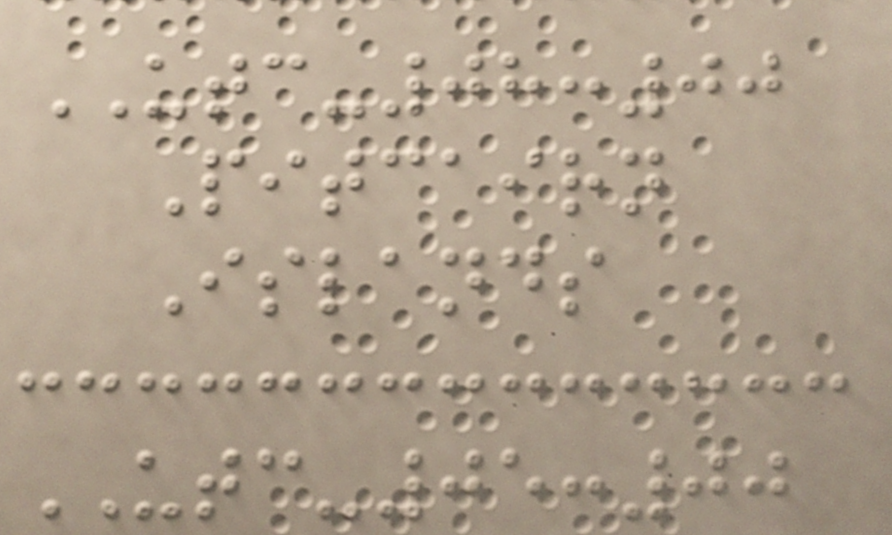UTC-08:00
Pitcairn
Islands
UTC-05:00
